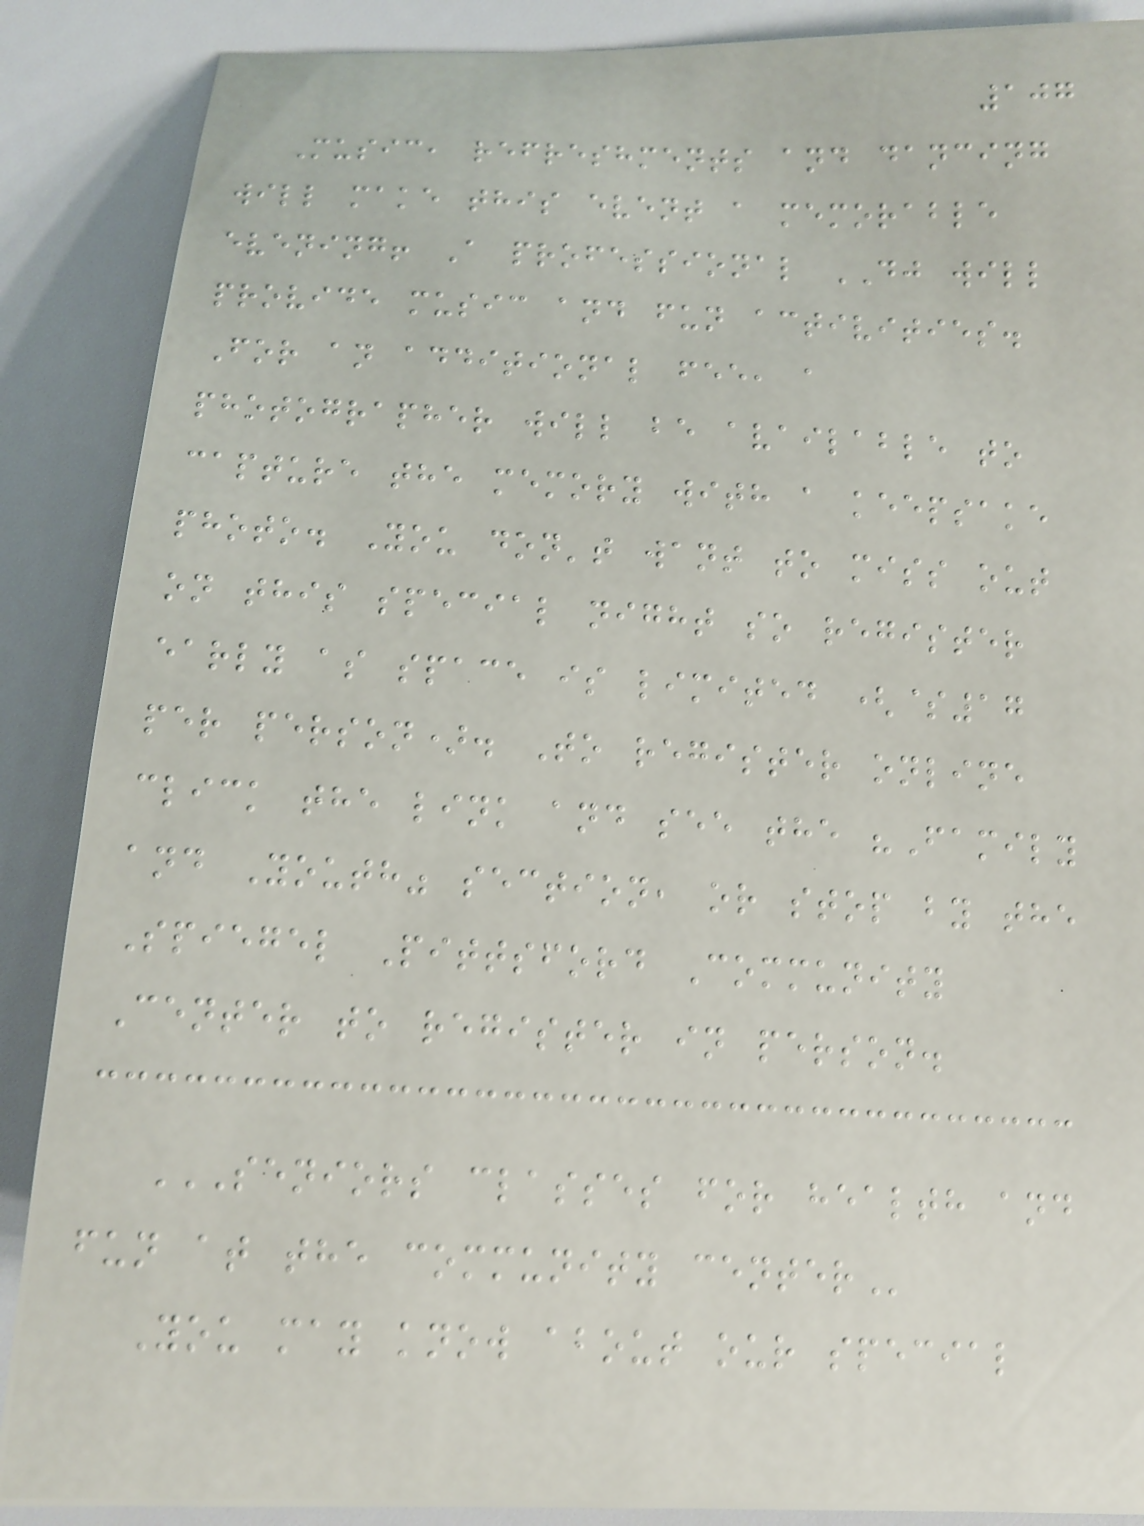107
Music, refreshments and dancing
will make this event a memorable
evening! A professional DJ will
provide music and fun activities.
For an additional fee, a
photographer will be available to
capture the memory with a keepsake
photo. You don't want to miss out
on this special night so register
early as space is limited ($17
per person). To register online
click the link and see the "Family
and Youth" section, or stop by the
Spiegel Pittsford Community
Center to register in person.
SENIORS CLASSES FOR HEALTH AND
FUN AT THE COMMUNITY CENTER
You may know about our special
